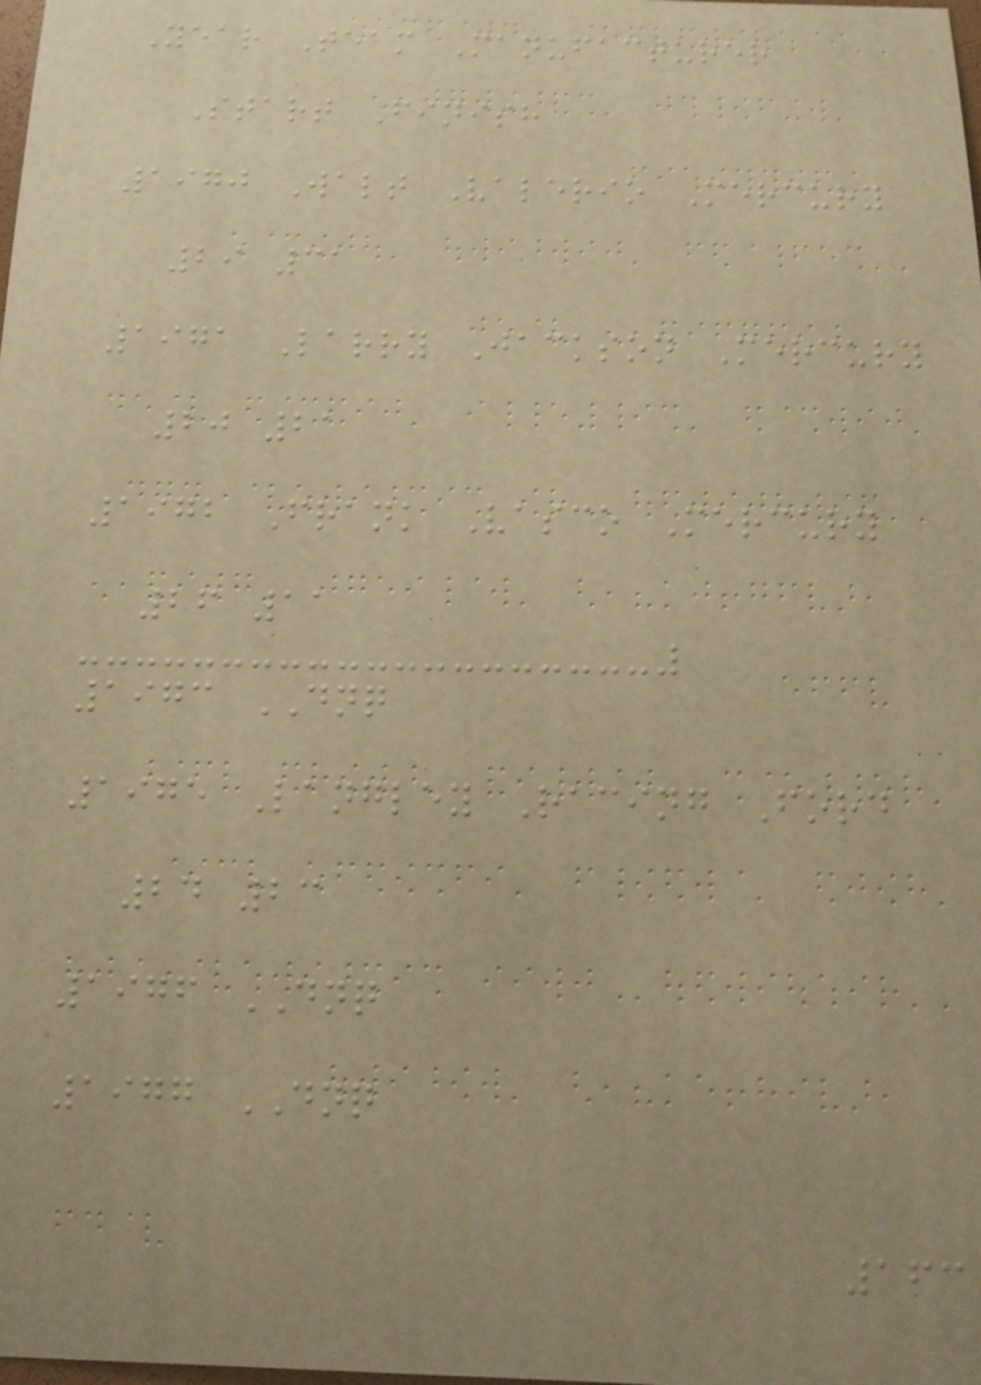Year Team Manufacturer
Start Finish
1970 Walt Valerio Mercury
29 31
1971 Larry Jackson Mercury
20 21
1972 Frank Vasco Mercury
26 11
1973 DNQ
1975 Langley Racing Ford
24 23
1976 DNQ
1977 DNQ
163
